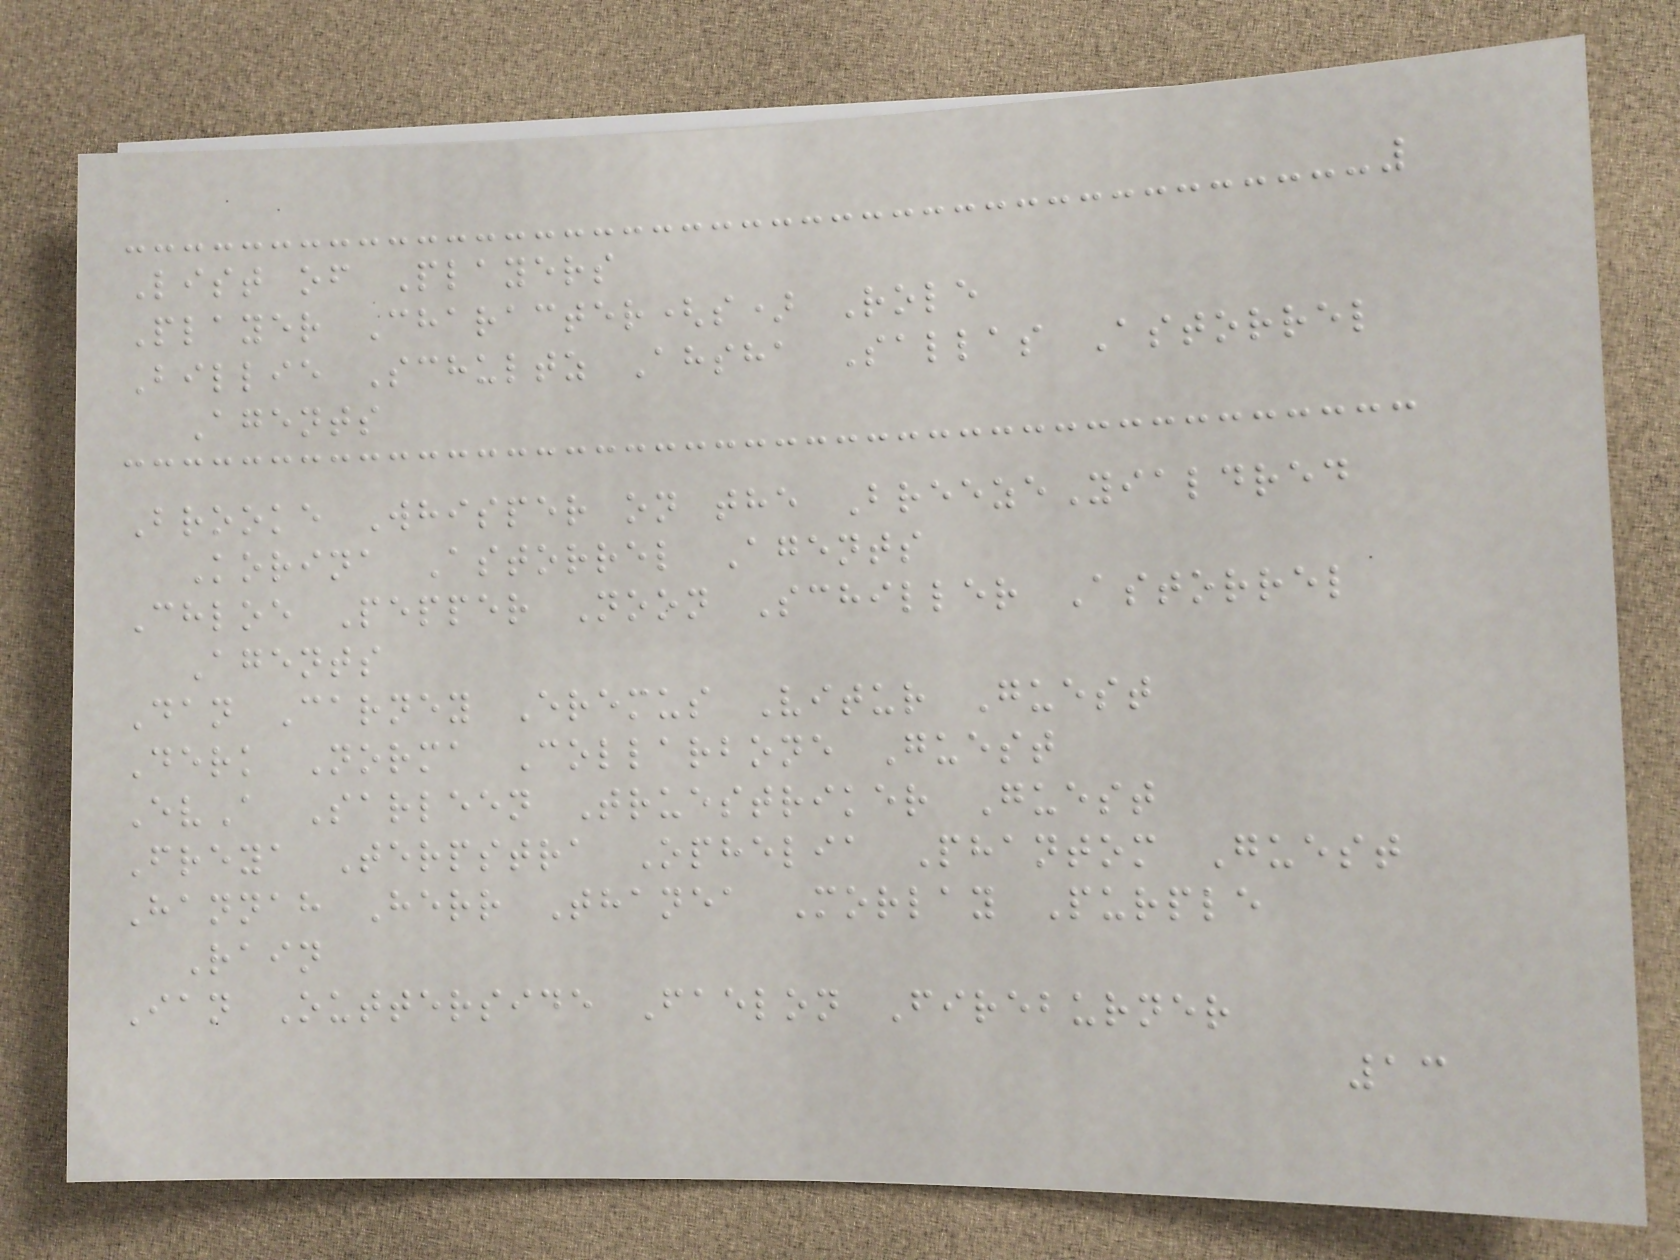List of Players
Player Character(s) Role
Billie Schultz Ahsha Sallas Astorrel
Agents
Brooke Whisper on the BreezeYialdred
Korina Astorrel Agents
Chloe Pepper Noon Schiller Astorrel
Agents
Dan Carney Eremus Vitur Guest
Derk Norma Collarbone Guest
EvA Sarleen Truestriker Guest
Freya Terpstra Ophelia Phantom Guest
Hannah Herr Thanea Morlay Purple
Rain
Ian Outterside Faelon Fireburner
13
